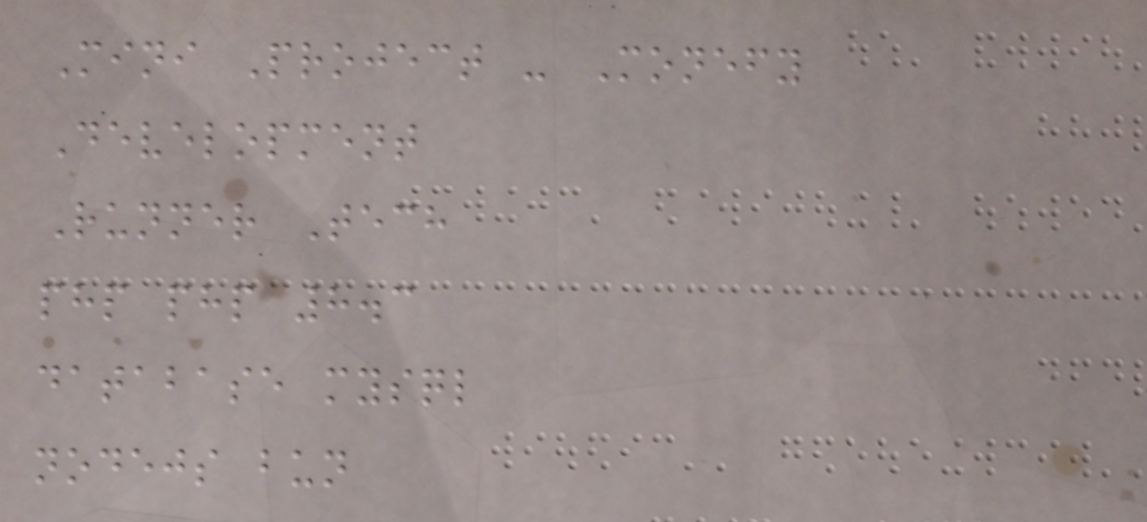Mini Project - Monefy
Development
Runner Tech
php php 8.3
database mysql
nodejs bun
